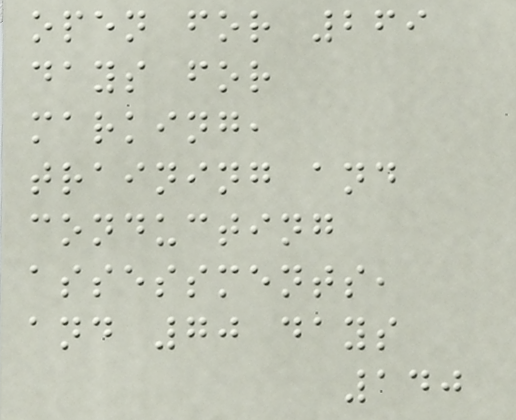open for 269
days for
marking,
training and
conducting
assessments,
and 70 days
140
